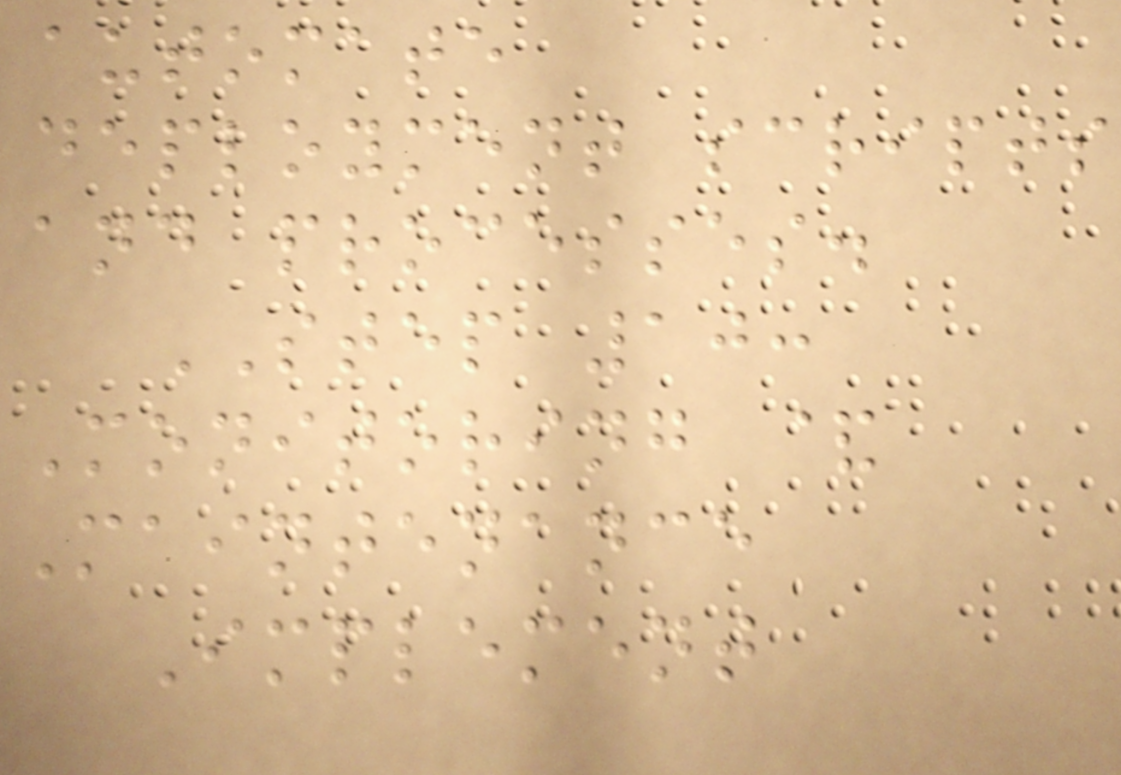automate
deployment scripts
and processes.
STEP 10:
Monitoring &
Maintenance
Implement
